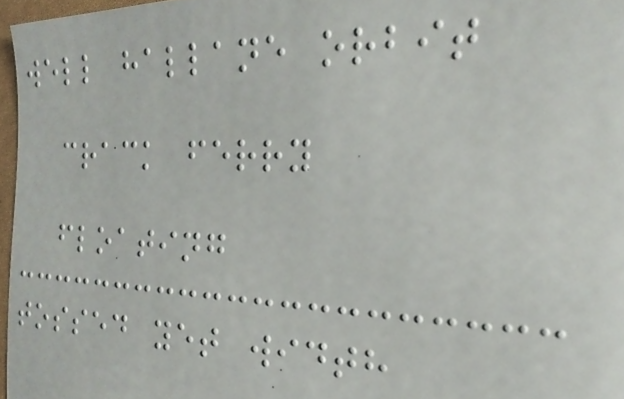well hallane orbit
crack ferry
floating
tossed yet width
